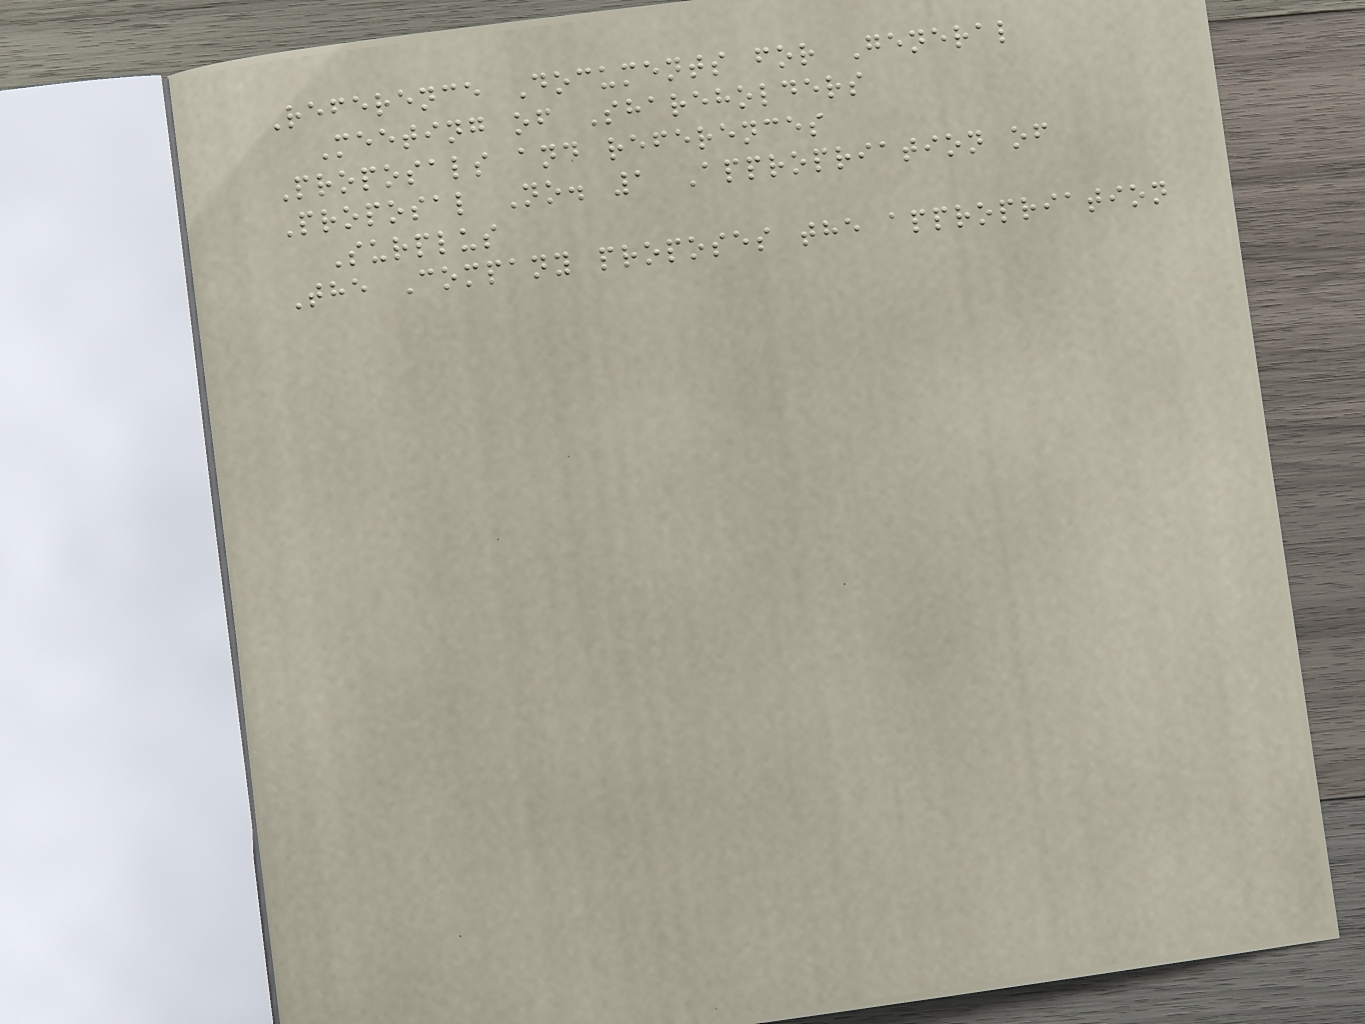Reference Documents for General
Meeting of Shareholders
Proposals and references
Proposal No. 1 Appropriation of
Surplus
The Company proposes the appropriation
